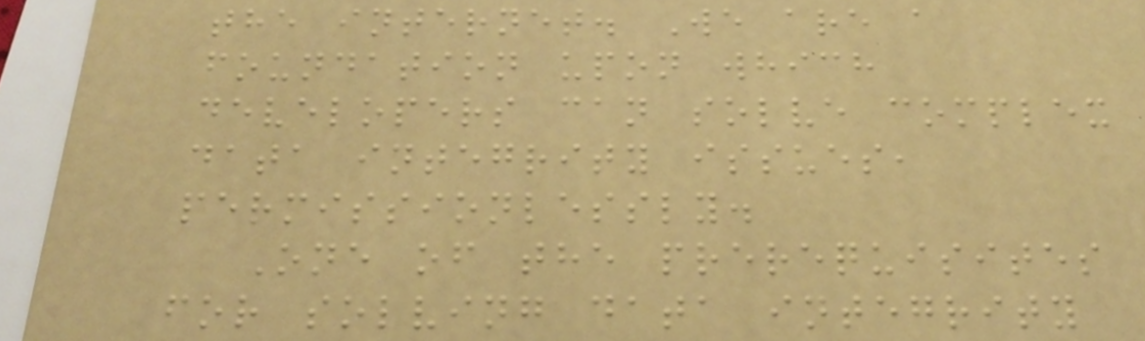the internet. We are a
foundation upon which
developers can solve complex
data integrity issues,
permissionlessly.
One of the prerequisites
for solving data integrity
